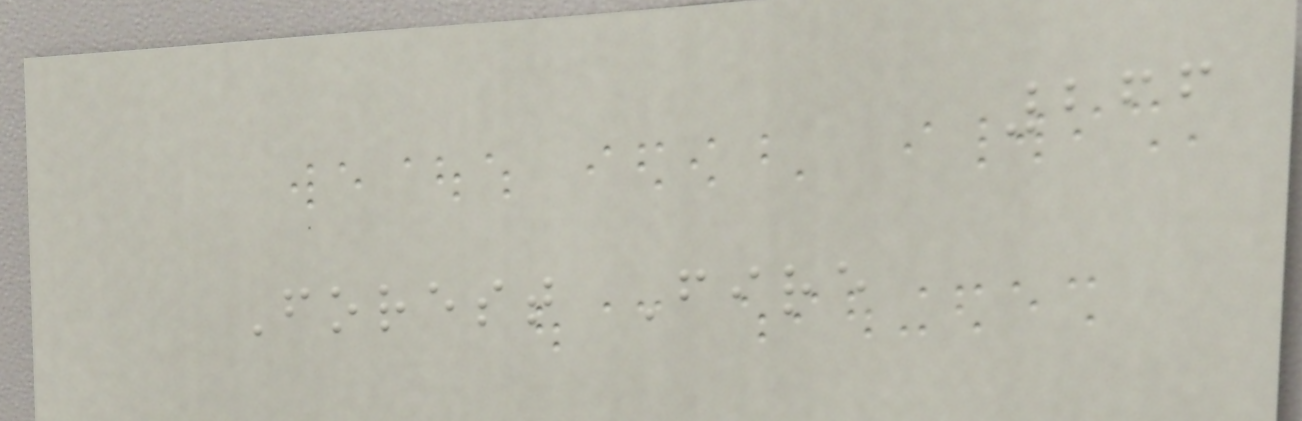266
Forest Fire
